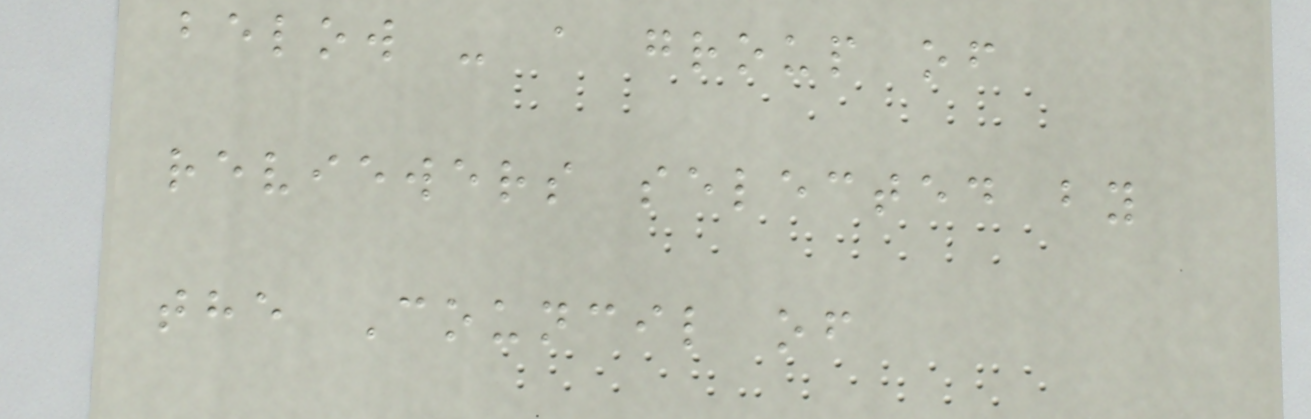below - a group of
reviewers selected by
the Council of
